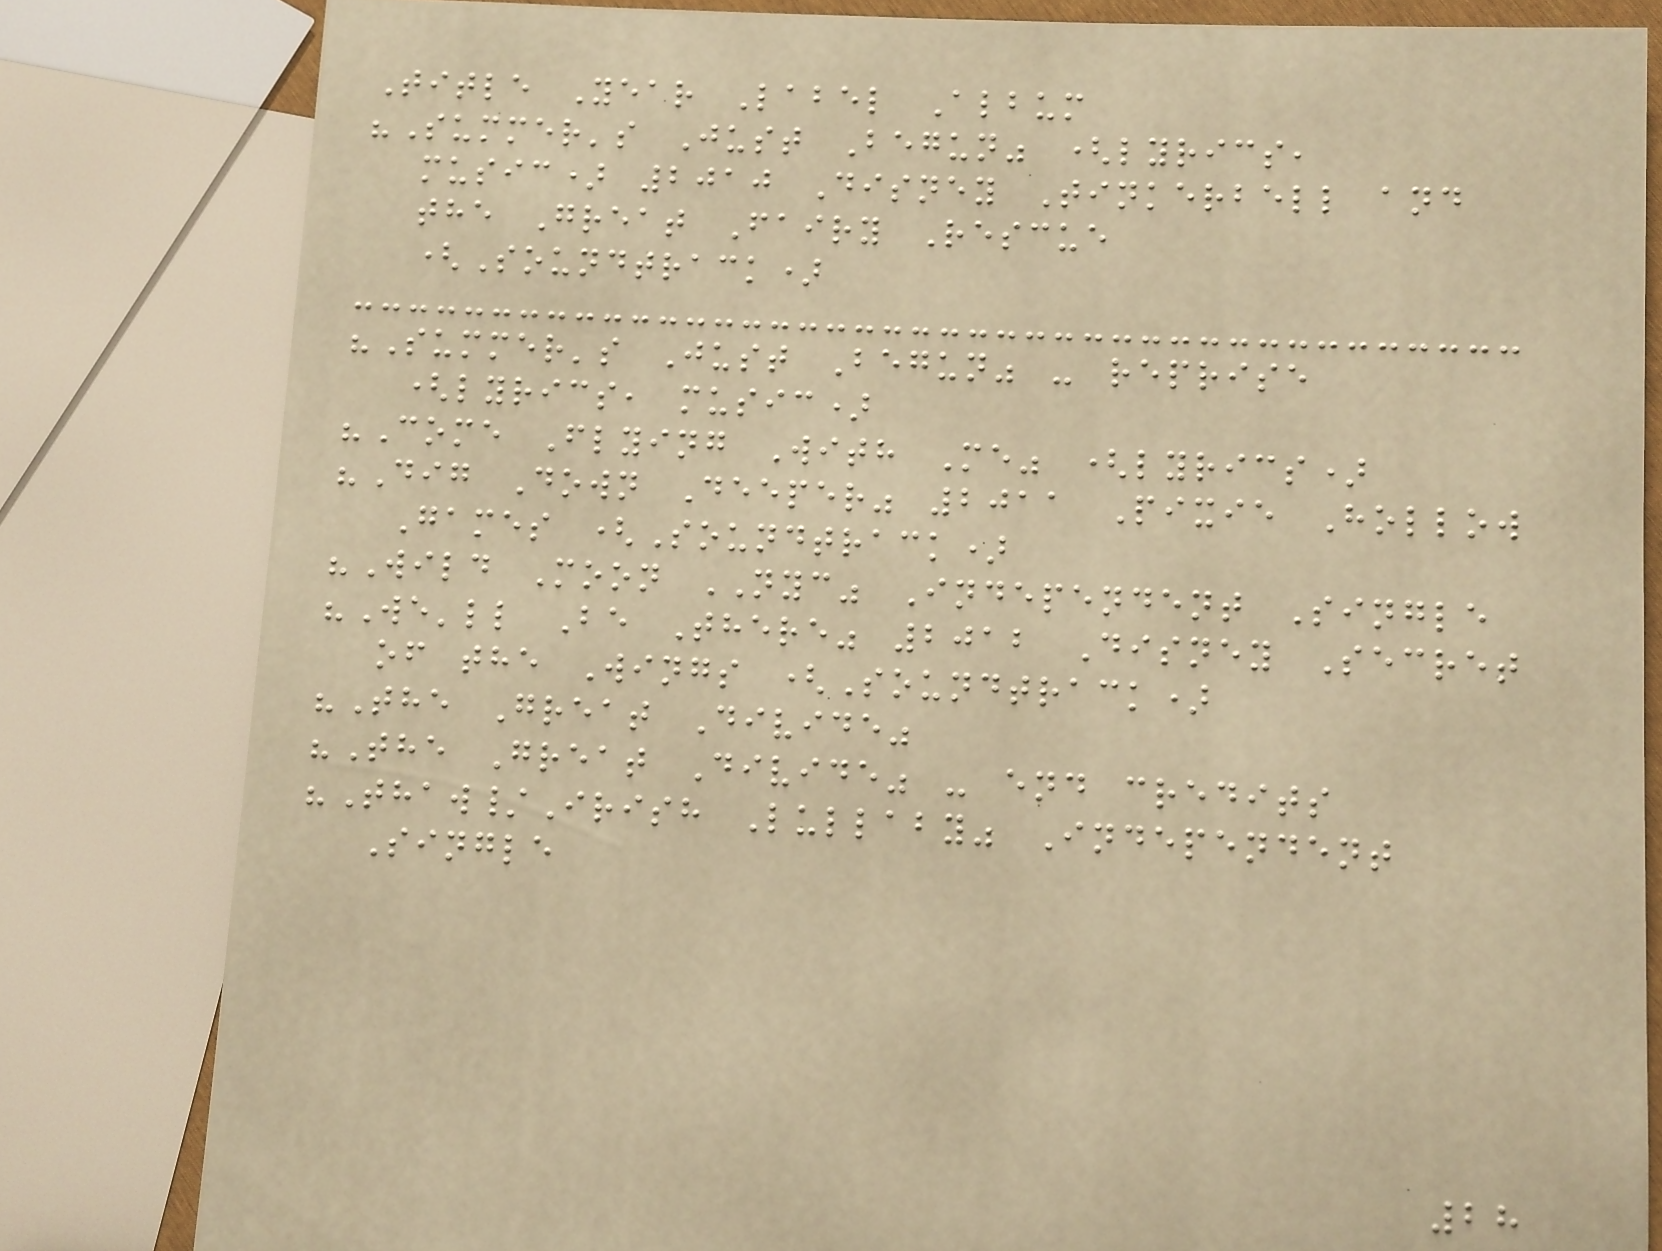Title Year Label Album
"Summer's Just Begun" (lyrics,
music) 2010 Disney Tinkerbell and
the Great Fairy Rescue
(Soundtrack)
"Summer's Just Begun" - reprise
(lyrics, music)
"Come Flying With Me" (lyrics)
"Dig Down Deeper" 2011 Pixie Hollow
Games (Soundtrack)
"Wild Moon NYC" Independent Single
"We'll Be There" 2012 Disney Secret
of the Wings (Soundtrack)
"The Great Divide"
"The Great Divide" - end credits
"Thaw/Irish Lullaby" Independent
Single
28
